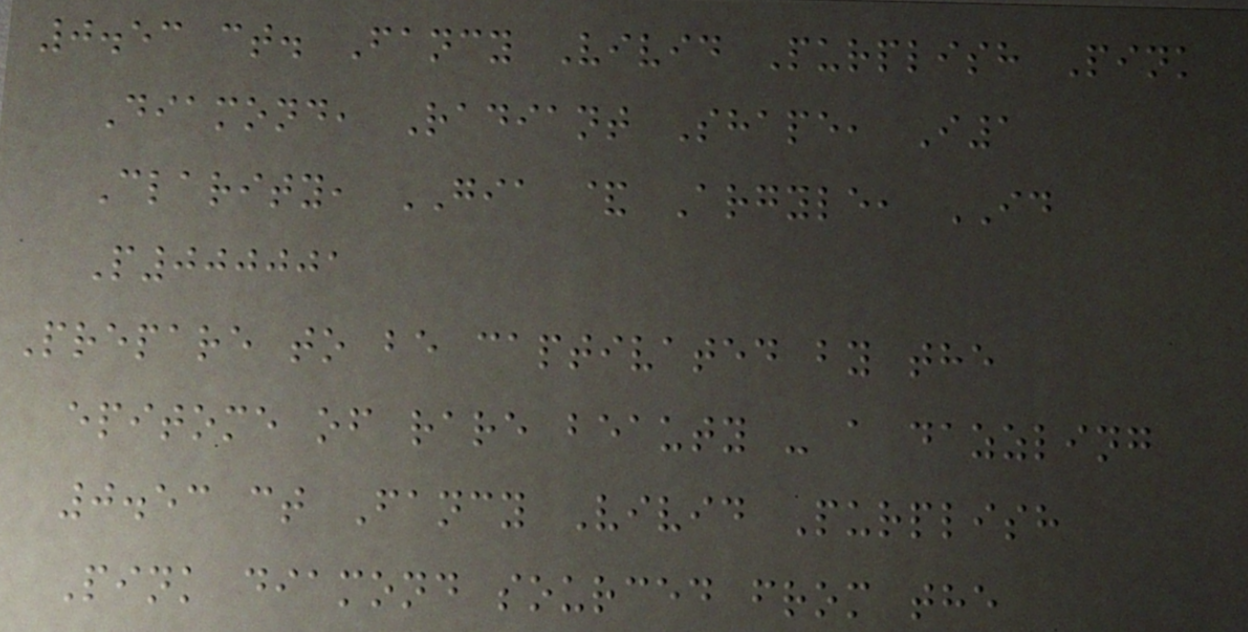0.53 ct. Fancy Vivid Purplish Pink
Diamond, Radiant Shape, I1
Clarity, GIA & Argyle, ID
P000001
Prepare to be captivated by the
epitome of rare beauty - a dazzling
0.53 ct Fancy Vivid Purplish
Pink diamond sourced from the
